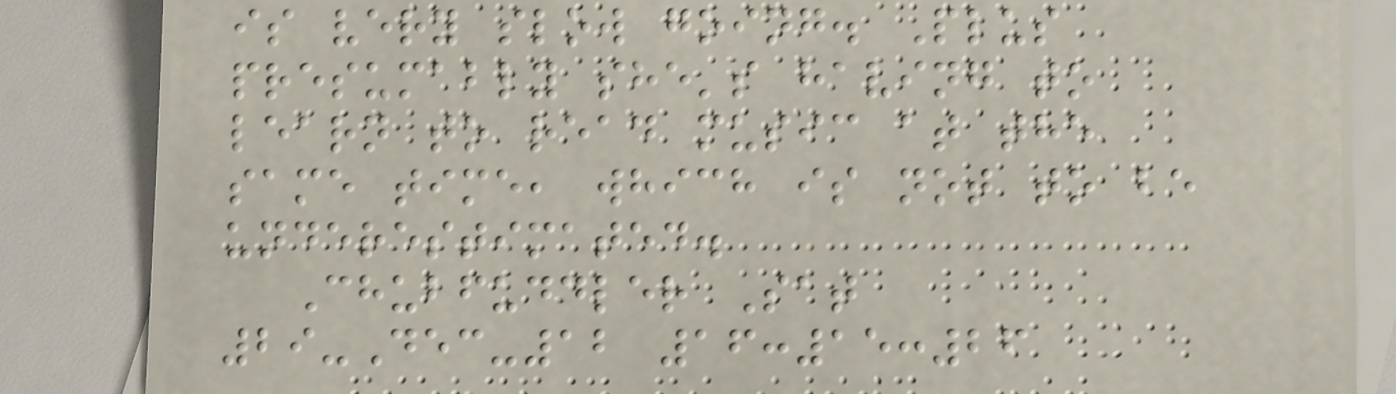is very slow going. Plus
presumably she's having to
learn to read music at the
same time, which is not to be
underestimated.
Chubfuddler Sat
29-Dec-12 16:15:26
